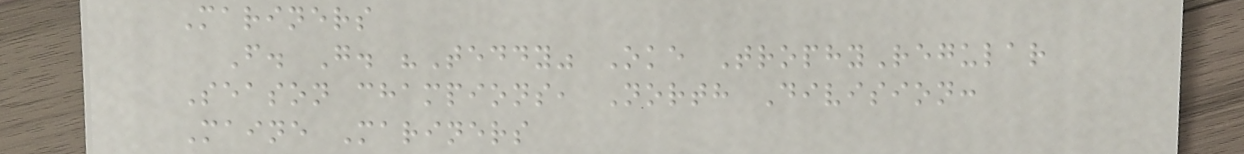Mariners
F. G. "Teddy" Oke TrophyRegular
Season champions, North Division:
Maine Mariners
